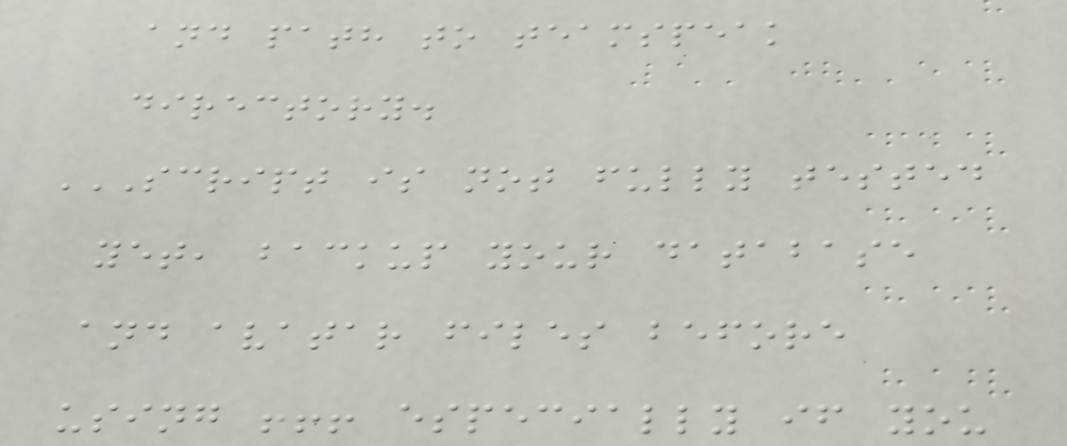and path to teamspeak
directory.
SCRIPT IS NOT FULLY TESTED
YET, BACKUP YOUR DATABASE
AND AVATAR FILES BEFORE
USING !!! ESPECIALLY IF YOU
